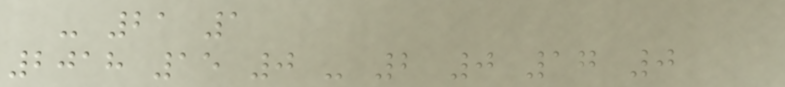- 21 1
2018 15 0 - 2 0 17 0
